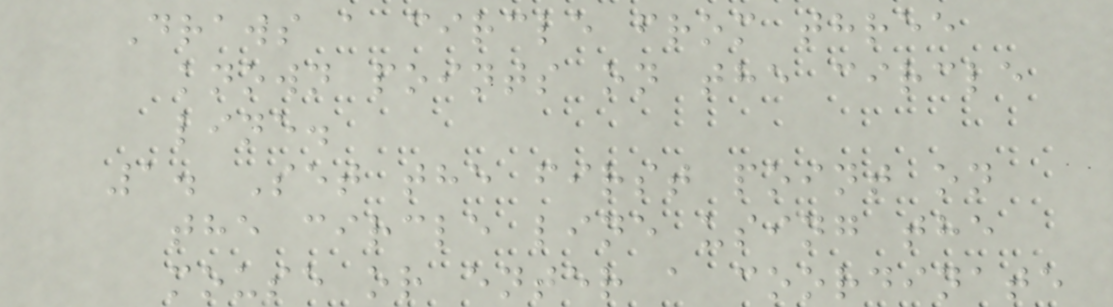Draws a circle from three
known points on the circle
line.
1. Set the first point on
the circle line using the
mouse or enter a coordinate
